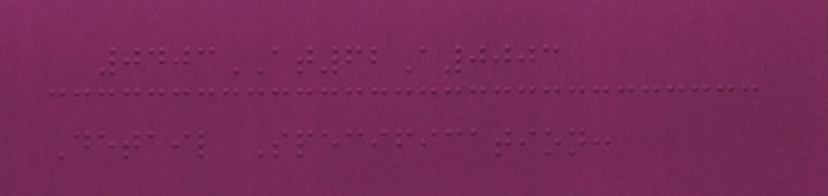0403AT62A0003
Detail Specification:
